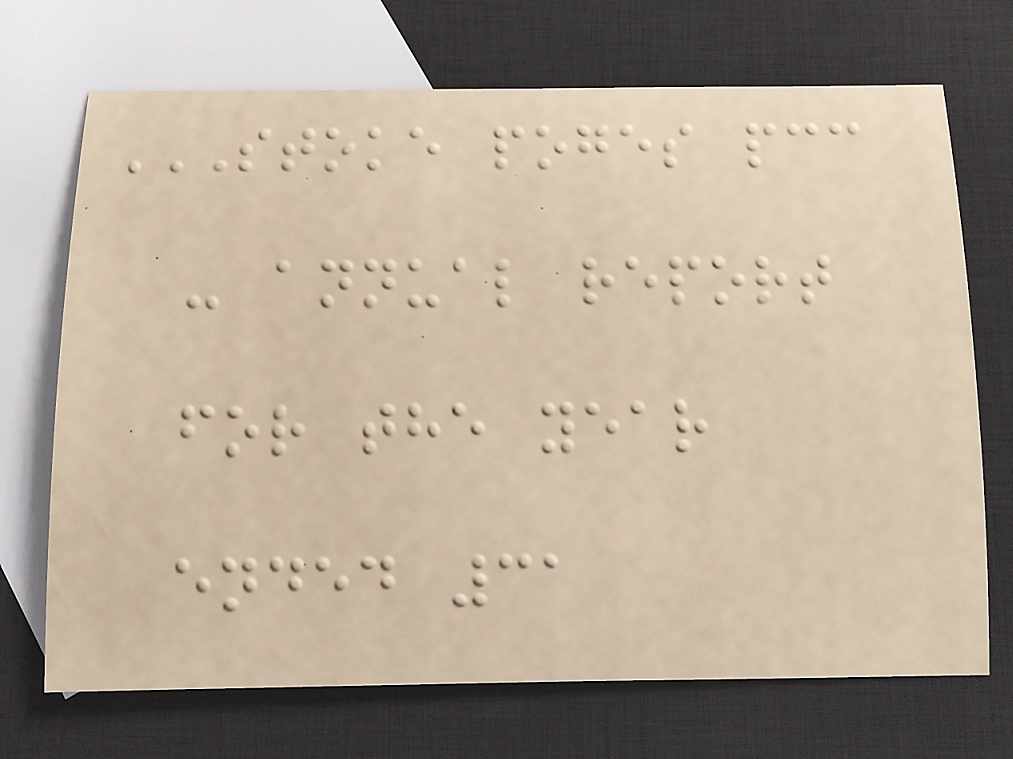STOKE POGES PCC
- ANNUAL REPORT
FOR THE YEAR
ENDED 31
